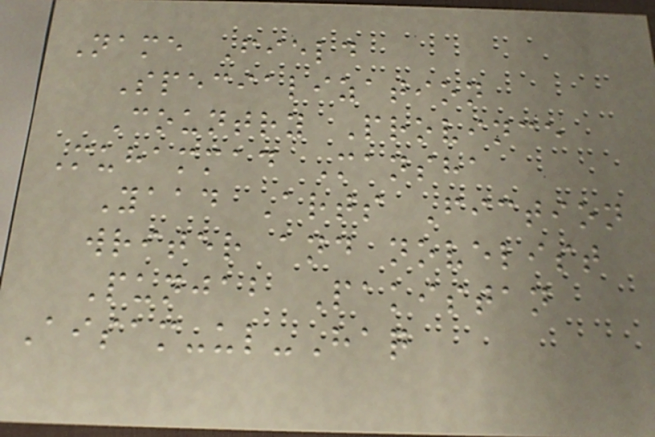Name Field
Specialization
Country Province
Muhammad Mansha
Yaad Arts Fiction
writer and novelist
Punjab Pakistan
Aisam-ul-Haq
